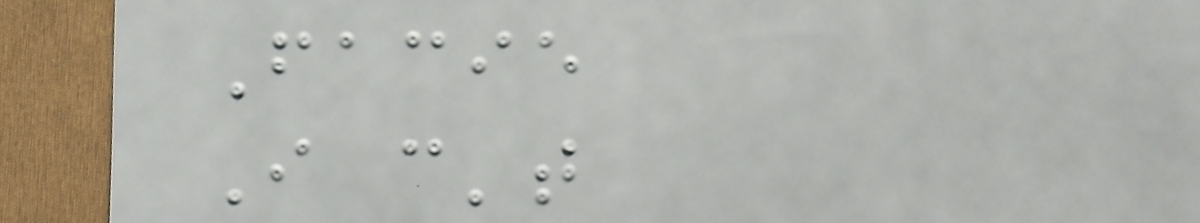Facie
I can't
